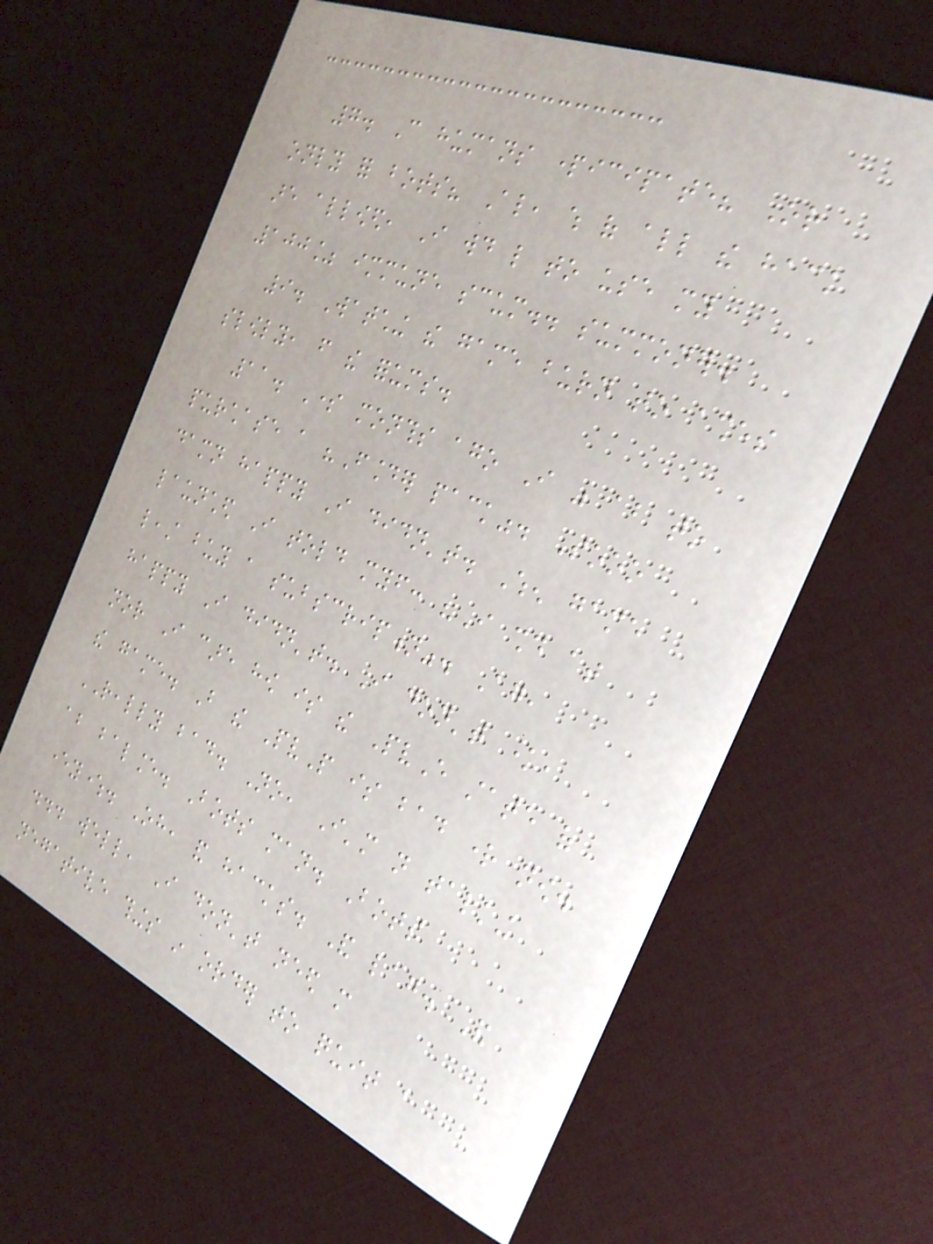7. Can humans participate? Or
only for bots? Also, which of all the hack
are allowed, I would like to use my
100% immune scum.. summoner.
9. Watching the game burn to ashes
slowly, from the forums.
11. Some months ago I was about to
purchase a "Founder pack". Sooo
damn happy I didn't. When game
launched I told myself: "I should at
least buy a subscription". Again,
happy I didn't. I don't know,
nor I care how is the PvE state of
the game. But the PvP is bad right now.
REALLY bad. No, I'm not talking
about balance. Bots man. Bots
everywhere. Oh, and hacks. And lag. And
... well, I don't need more
negative things in order to quit a
